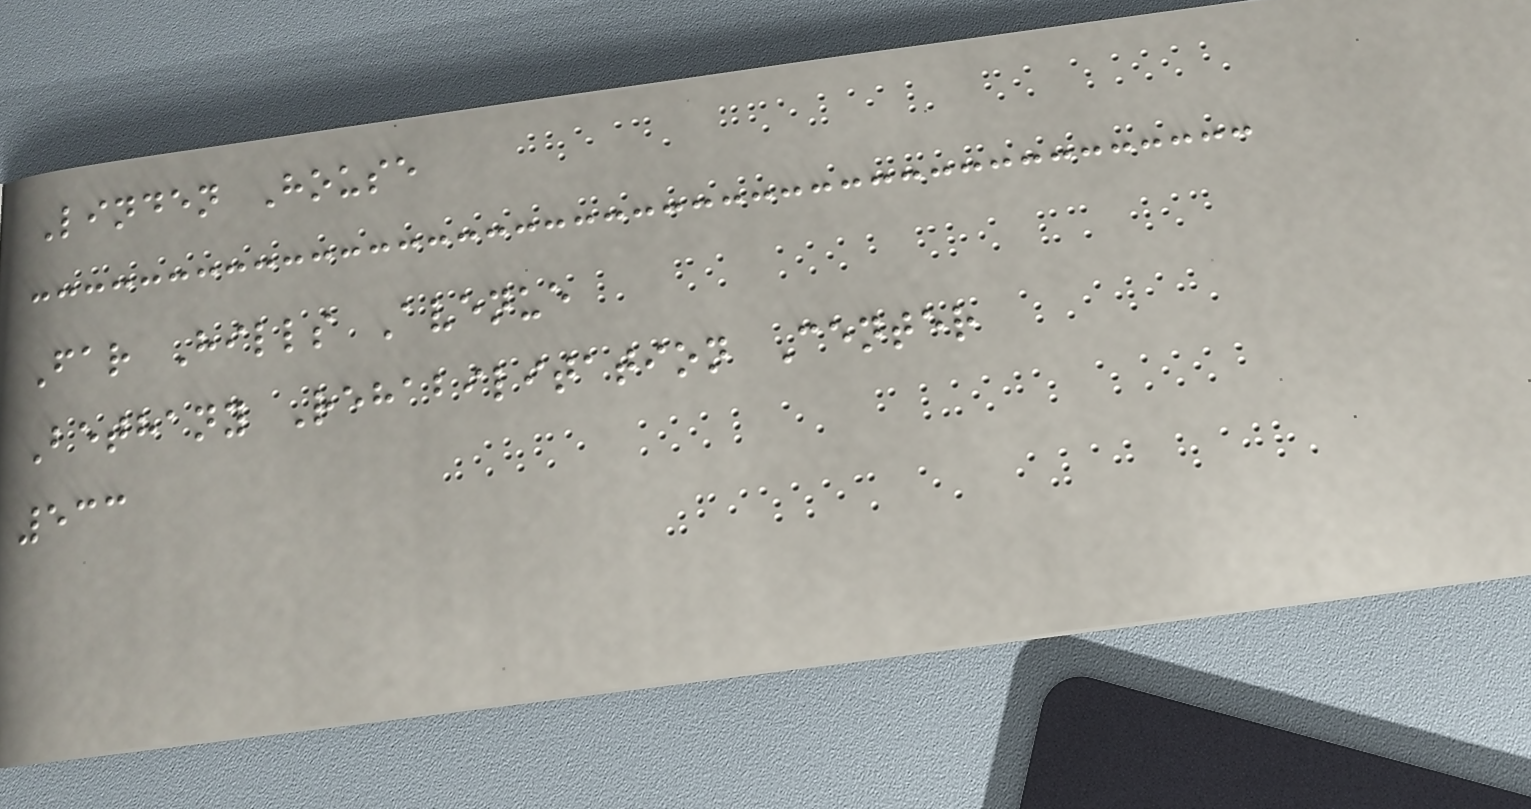Linden House
Far Hills Avenue
Bethany Rehabilitation Center
533
